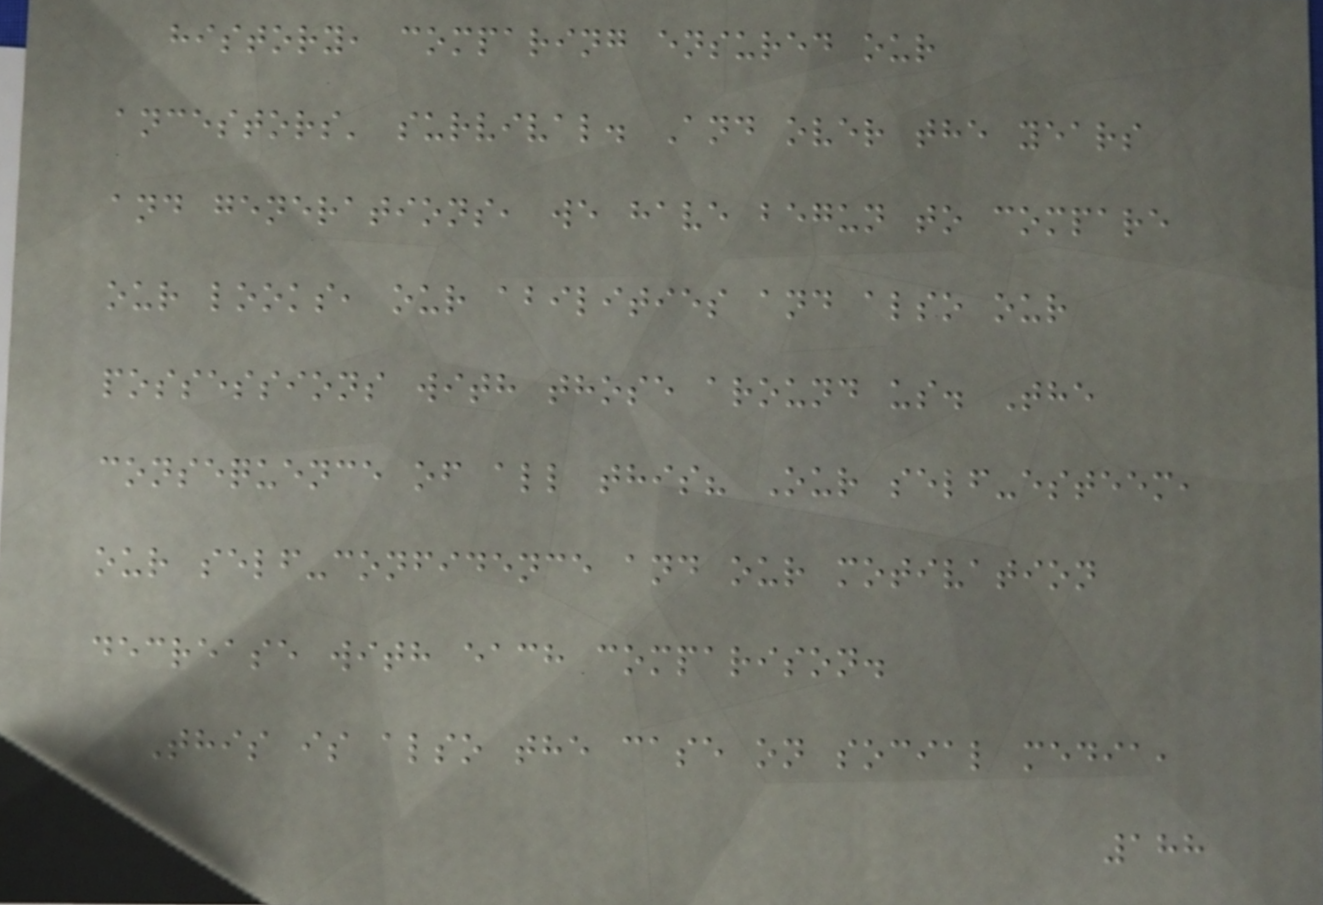history, comparing ensured our
ancestors' survival. And over the years
and generations, we have begun to compare
our looks, our abilities and also our
possessions with those around us. The
consequence of all this? Our self-esteem,
our self-confidence and our motivation
decrease with each comparison.
This is also the case on social media,
188
